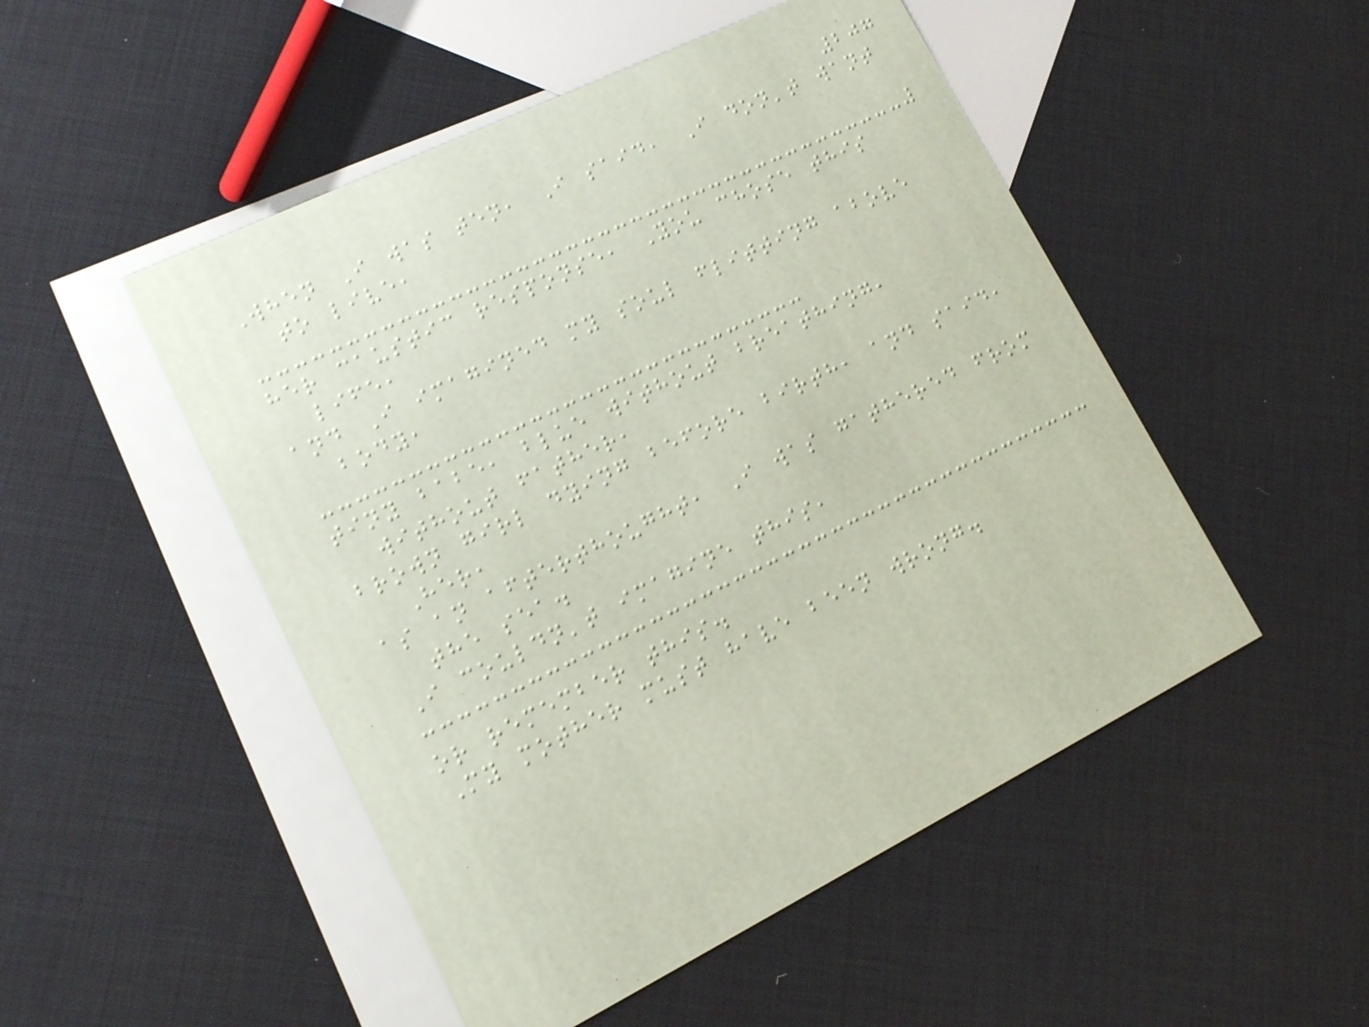207
When I was ten, I said, I don't want
to live,
her caustic response, You chose this
life,
and I imagined my soul flitting above
body,
tiny babe, blue without breathing,
without father,
brown girl dying before birth, and said,
Her,
as an afterthought, I was gathered from
the sea.
I couldn't imagine this,
or remember this.
My mother must have been wrong.
